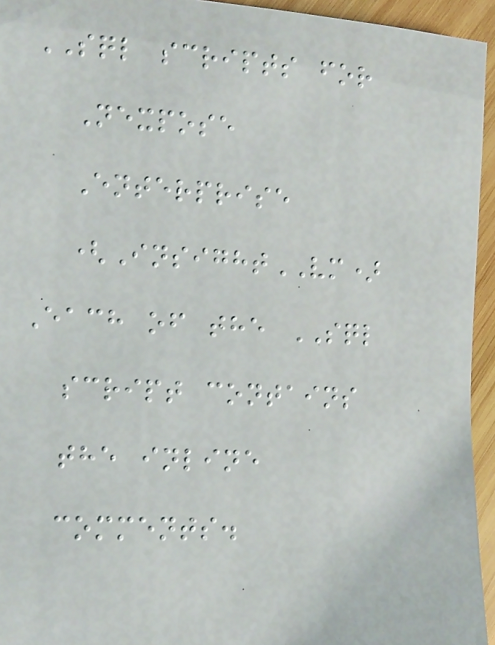SQL scripts for
Nexpose
Enterprise
(InsightVM)
Each of the SQL
script contains
the inline
comments.
